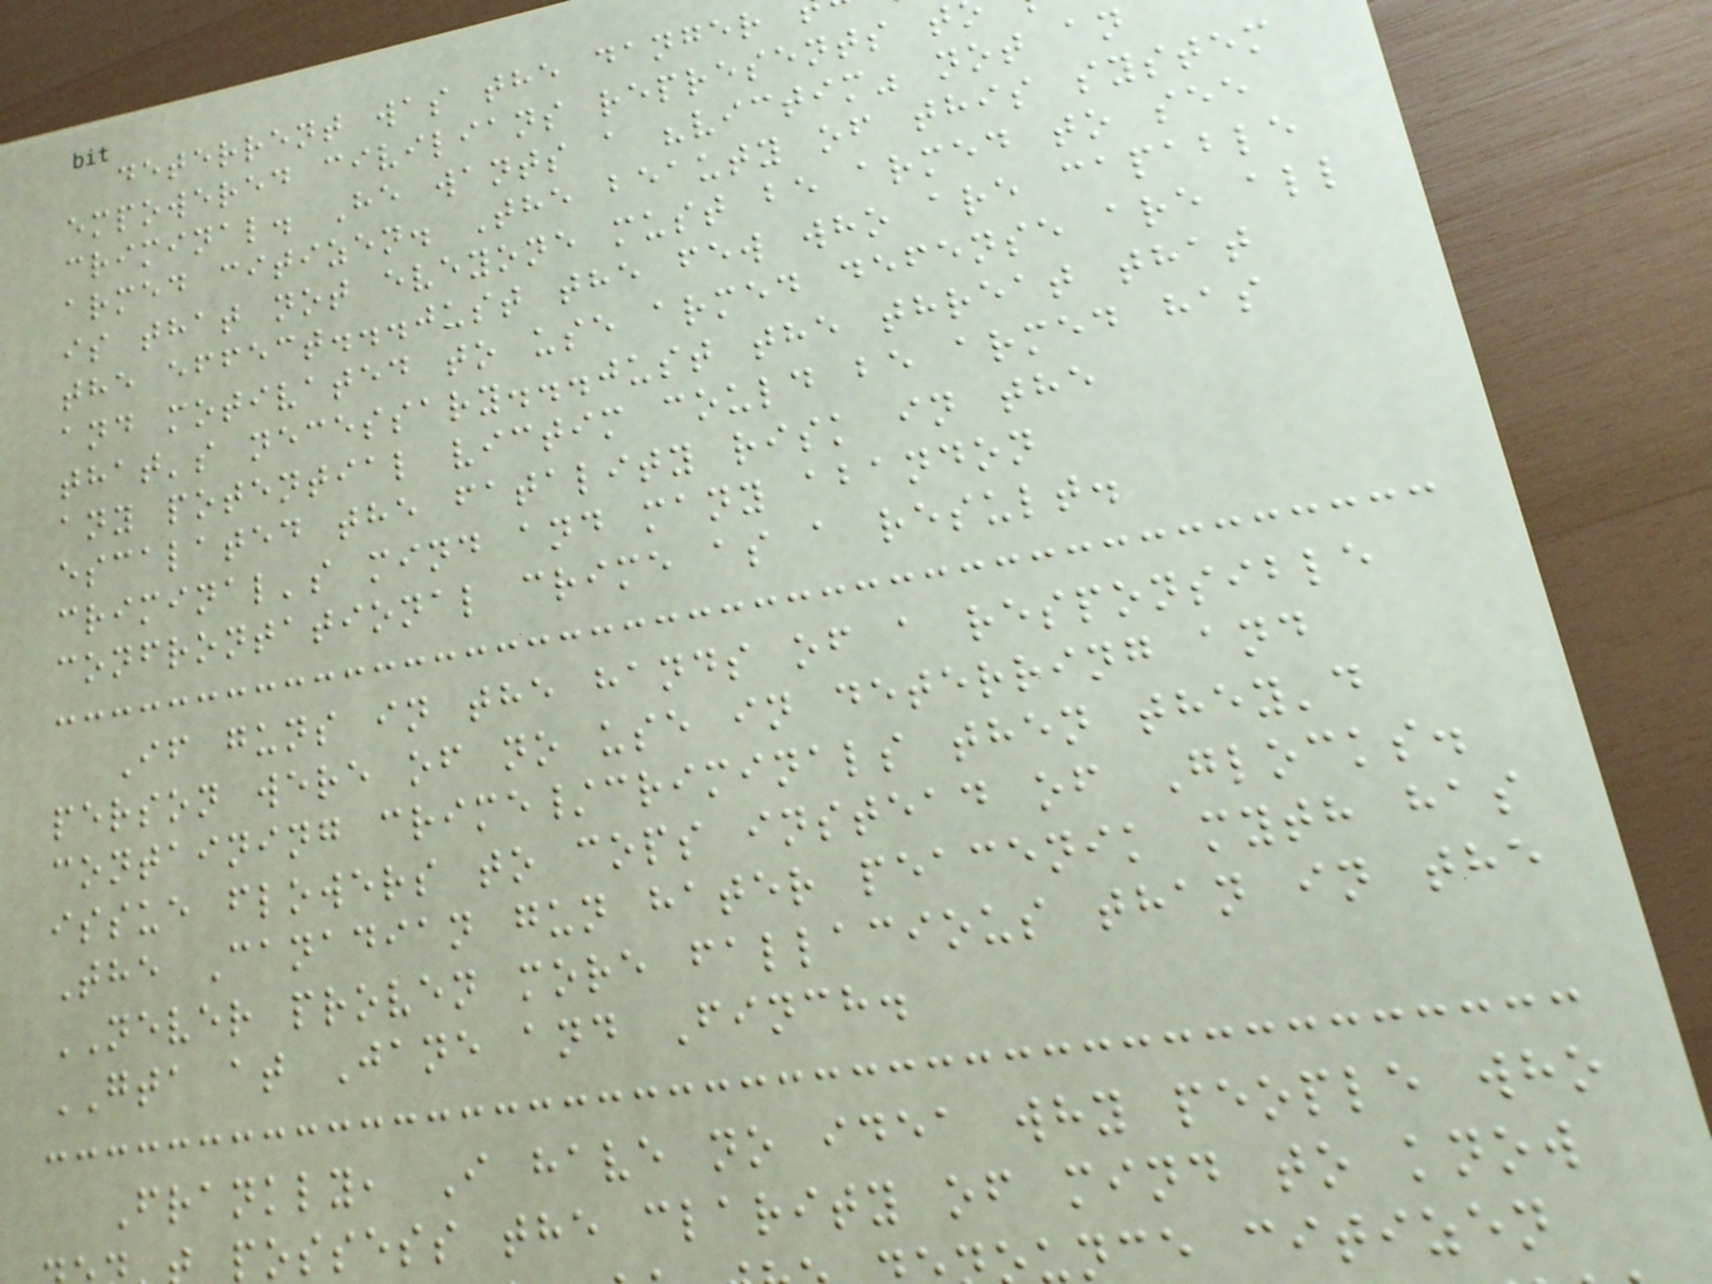deterrent was the danger
empowered civilians represents t
criminal. He wants a "victim" not an
armed citizen. The beauty of this system
is that not eveyone must be armed to see
the effect...just the few who are capable
and motivated to use armed defense are all
that's necessary...just the threat that
any potential victim could be armed has
escalated the fatality risk in the
criminal's mind and many abandon
confrontational crime as a result.
If guns in the hands of a responsible
person were of no use in deterring and
containing crime/criminals then they'd
issue flowers to cops instead of Glocks.
The Canadian gun hater peacenik myth has
NEVER proven more fallacious than in the
GTA at Jane and Finch.
Frankly, I have no idea why people who
possess the clarity of mind to know
nce citizen
